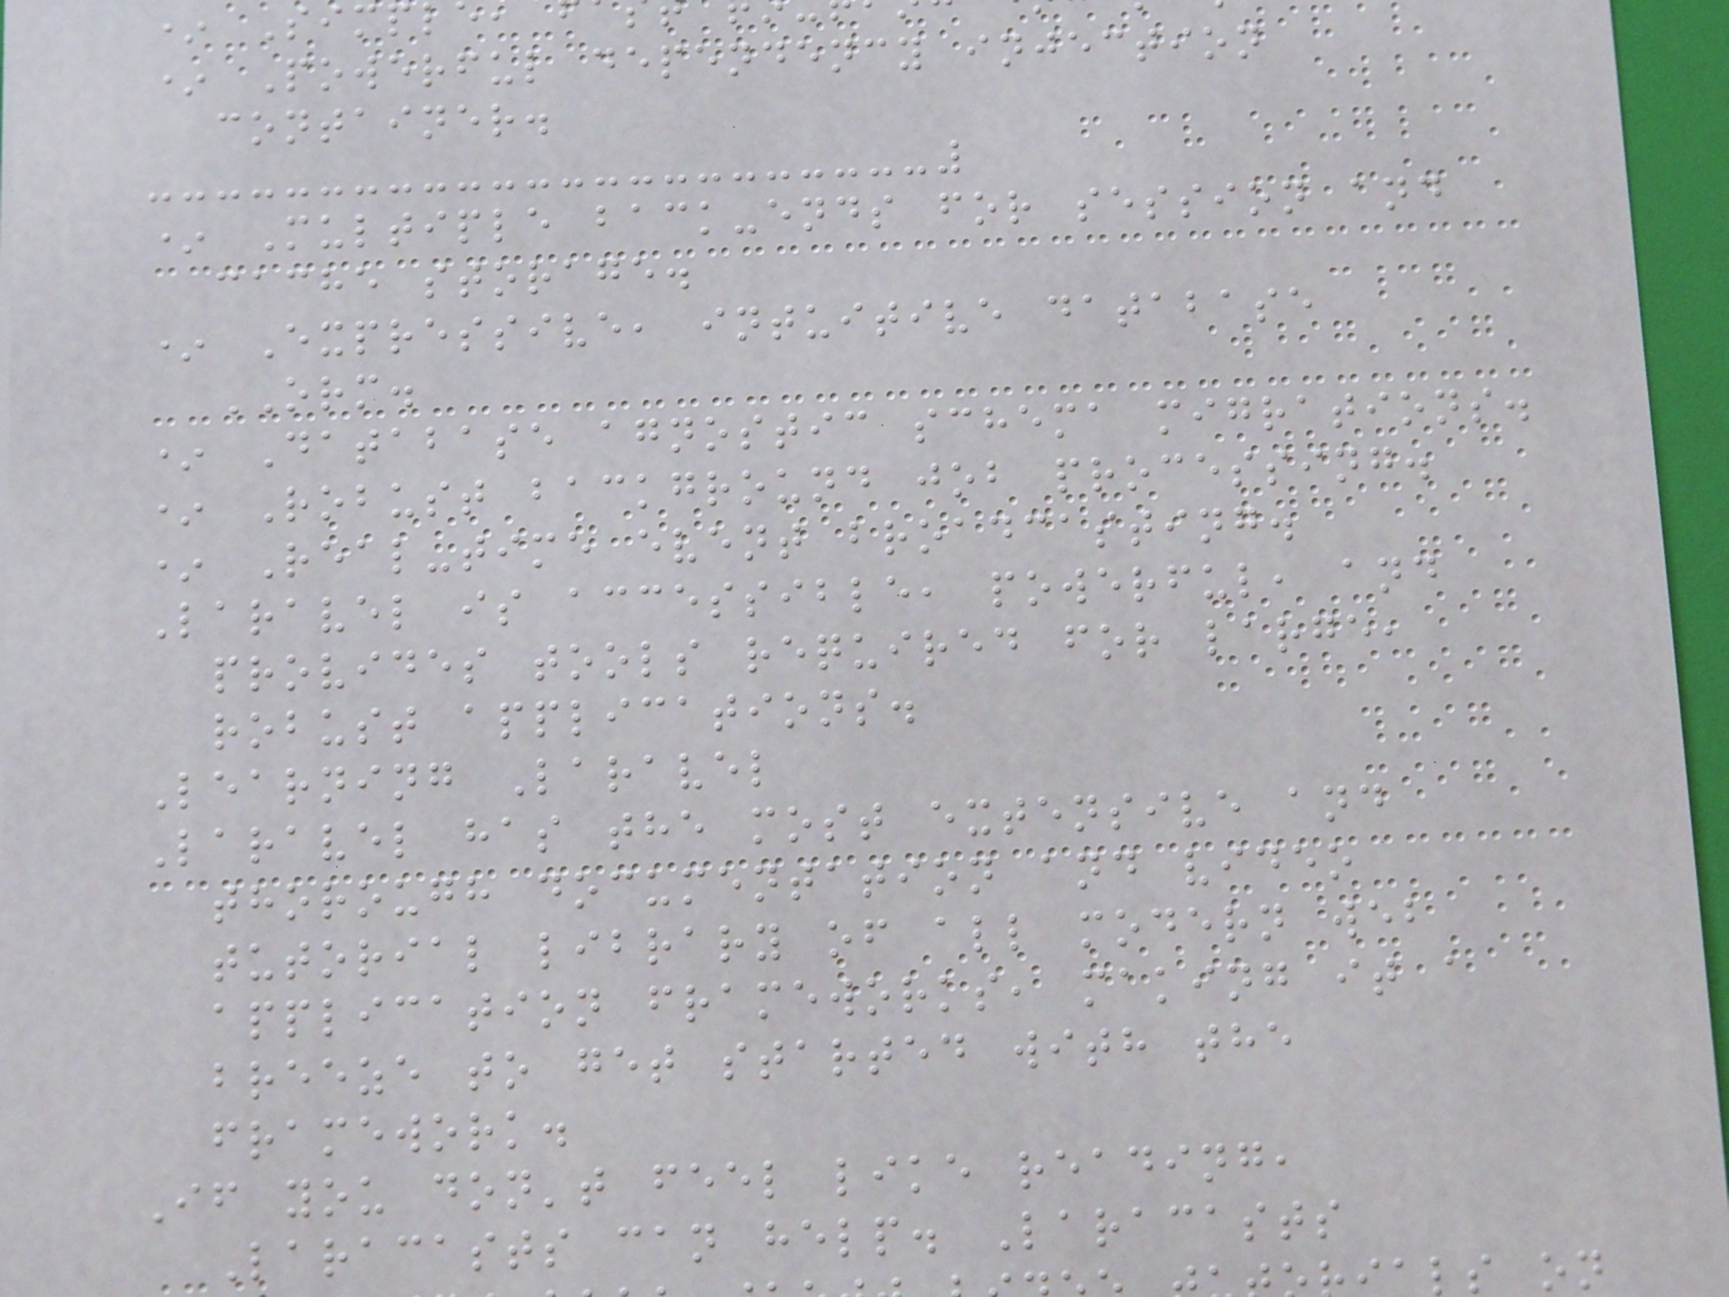* Simpl
* Powerful dependency injection
container.
* Multiple back-ends for session and
cache storage.
* Expressive, intuitive database
ORM.
* Database agnostic schema migrations.
* Robust background job processing.
* Real-time event broadcasting.
Laravel is accessible, powerful, and
provides tools required for large,
robust applications.
Learning Laravel
Laravel has the most extensive and
thorough documentation and video
tutorial library of all modern web
application frameworks, making it a
breeze to get started with the
framework.
If you don't feel like reading,
Laracasts can help. Laracasts
